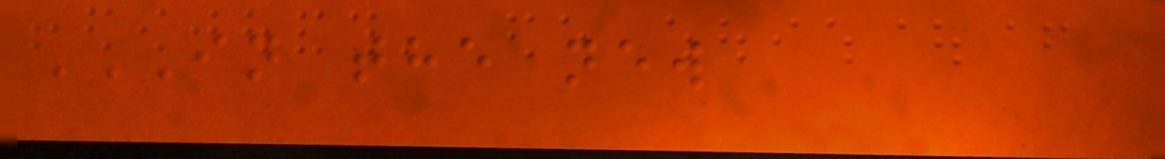IN THE NEW
